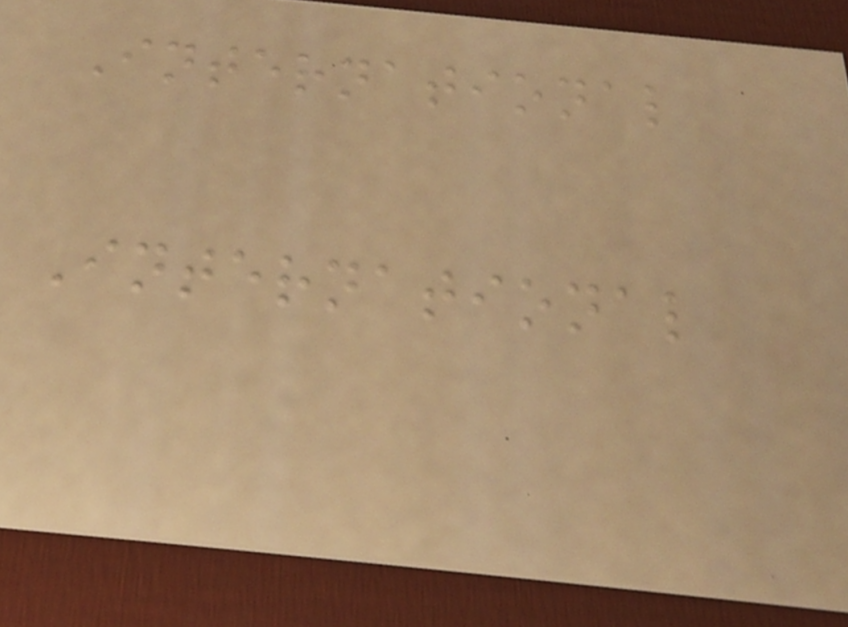International
International
